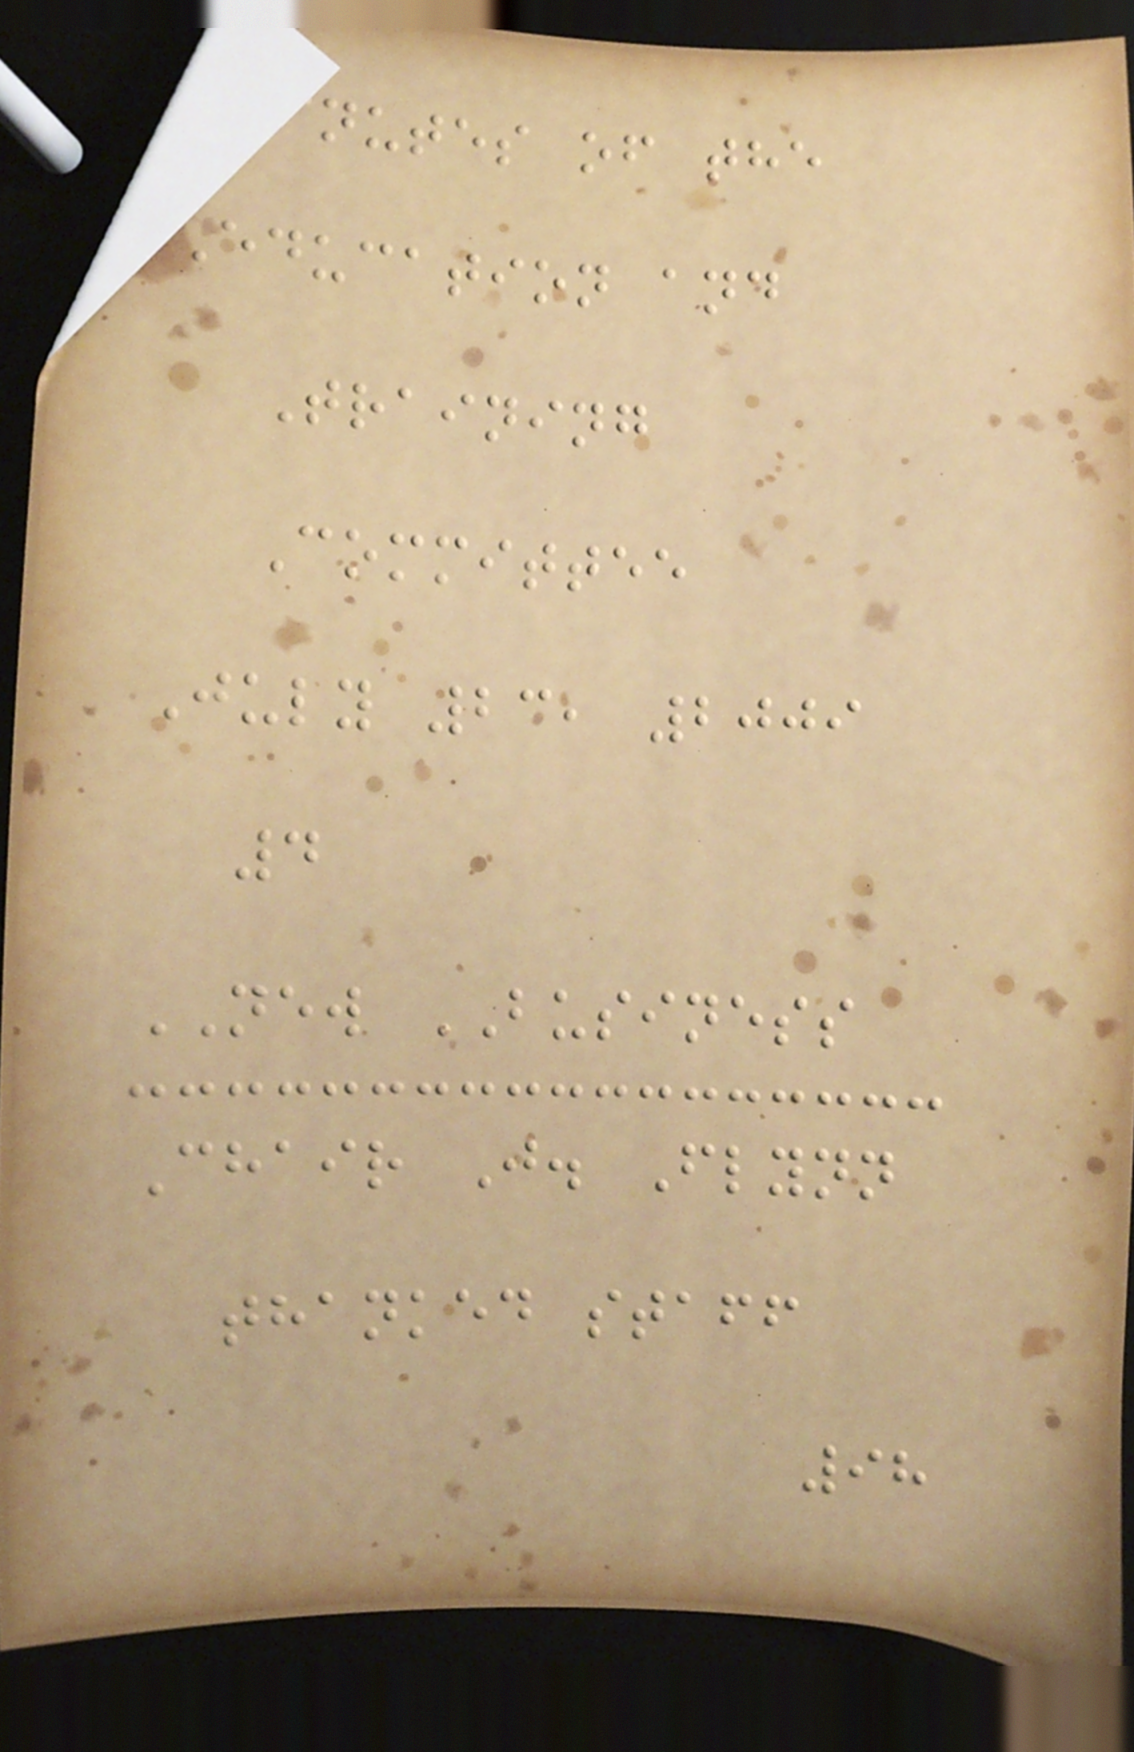Minutes of the
Education and
Training
Committee
July 23, 2009
4
NEW BUSINESS
Chair J. Flynn
thanked staff
98
